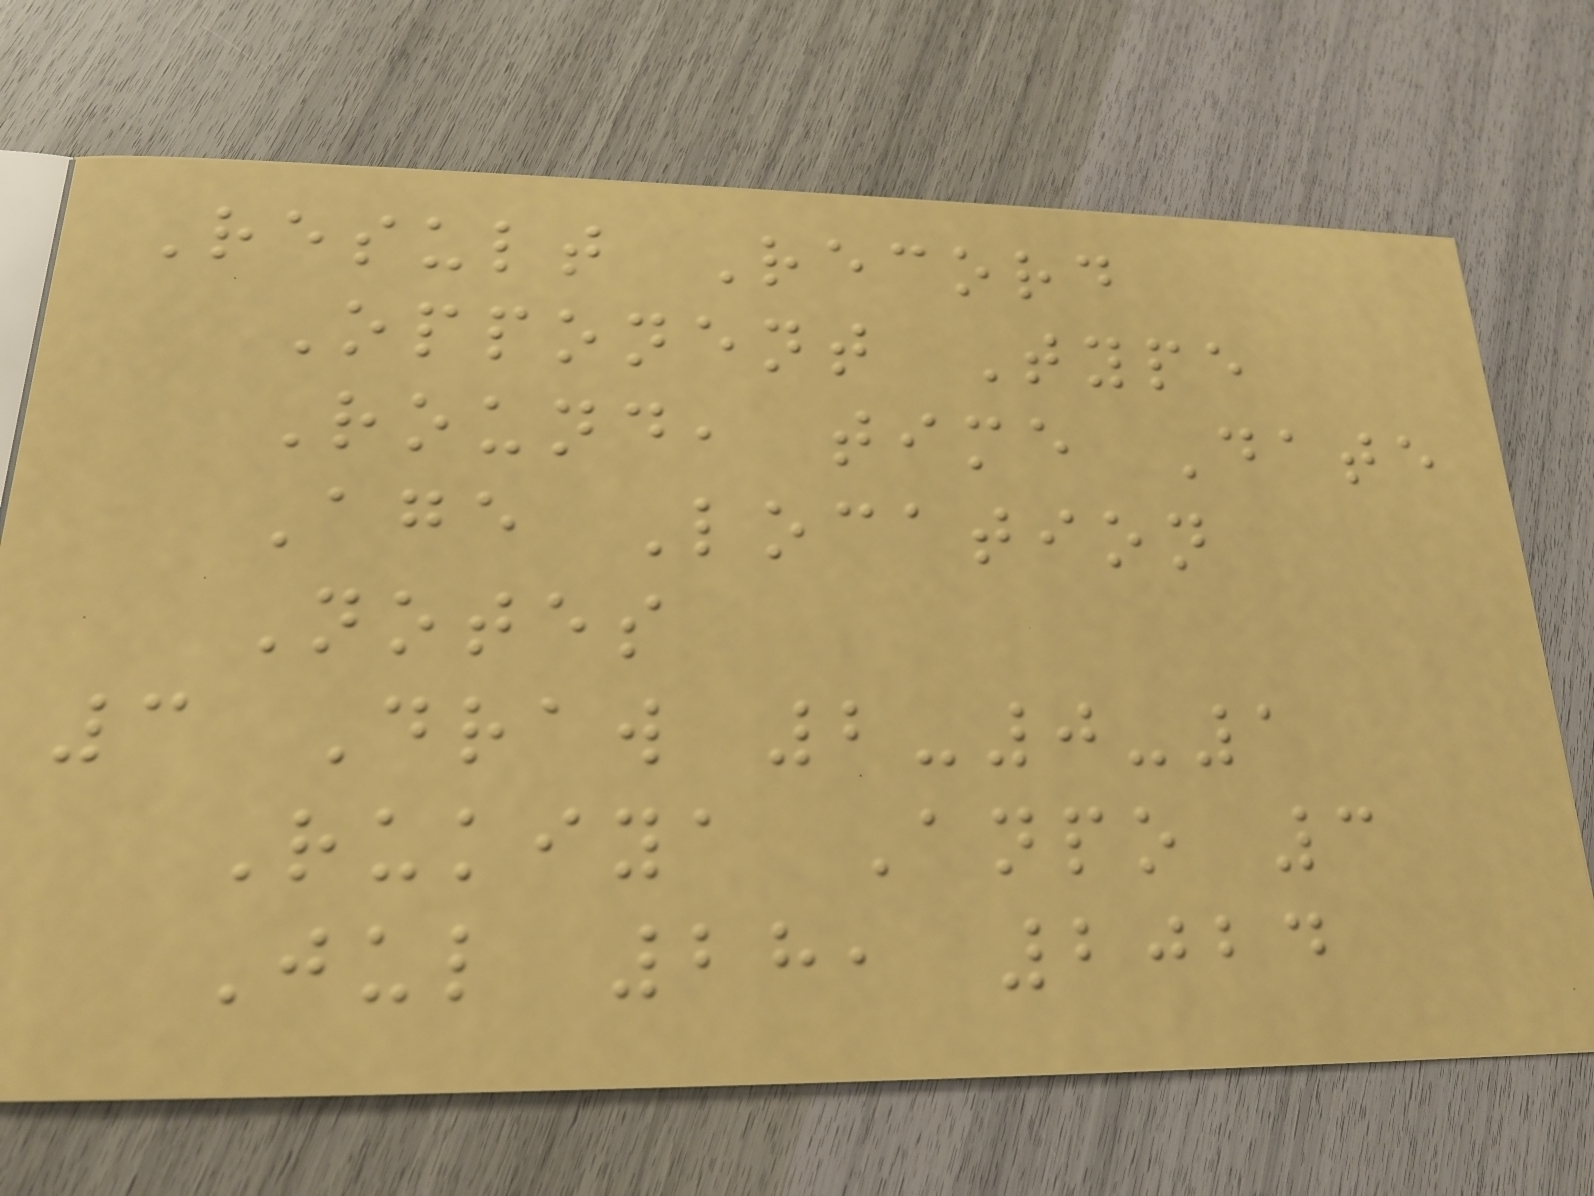Result Record
Opponent Type
Round, time Date
Age Location
Notes
3 Draw 2-0-1
Rukiya Anpo 3
Jul 28, 2024
